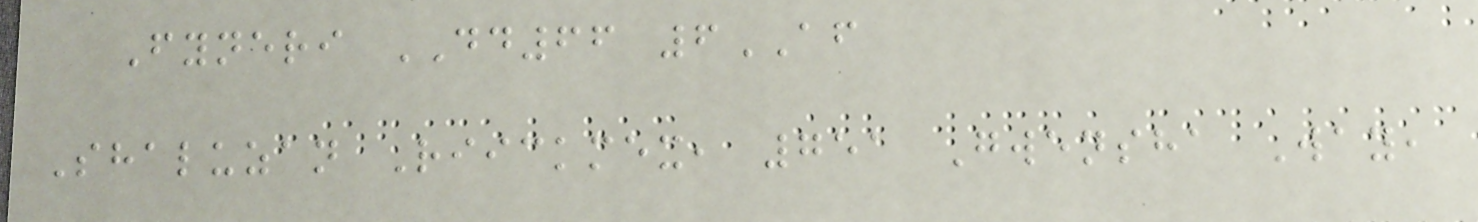Fyneri DD66 6AF
Shaluzan Riickmex, 751 Gwensha Way,
